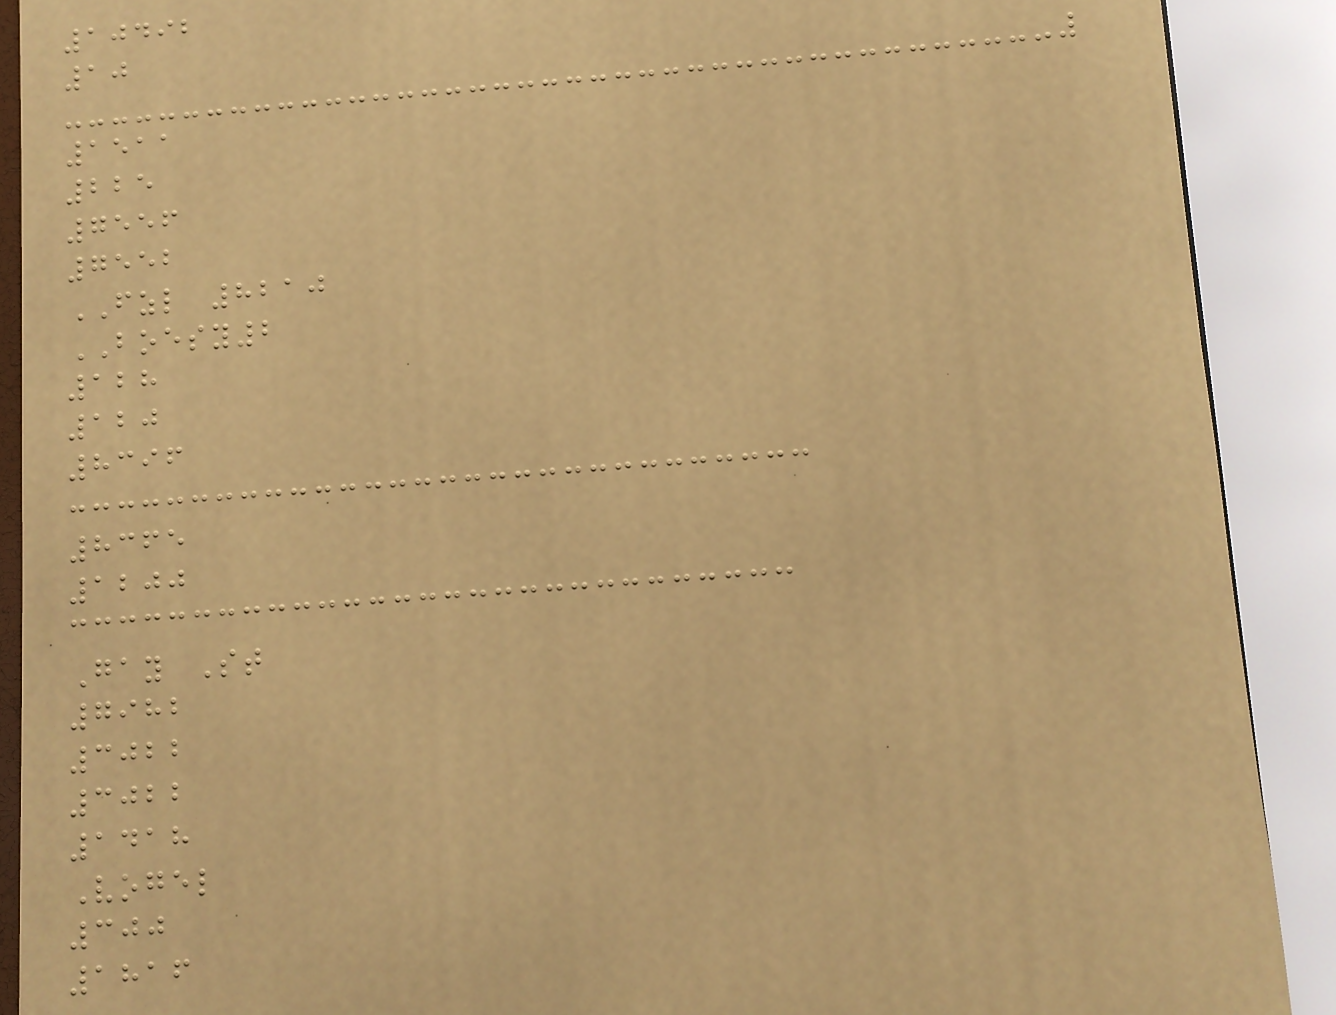10492
10
1511
225
7556
7552
FZL 8210
BOESY2
128
120
8396
8365
1200
Gay St
7982
3022
3022
1418
Vogel
300
1816
